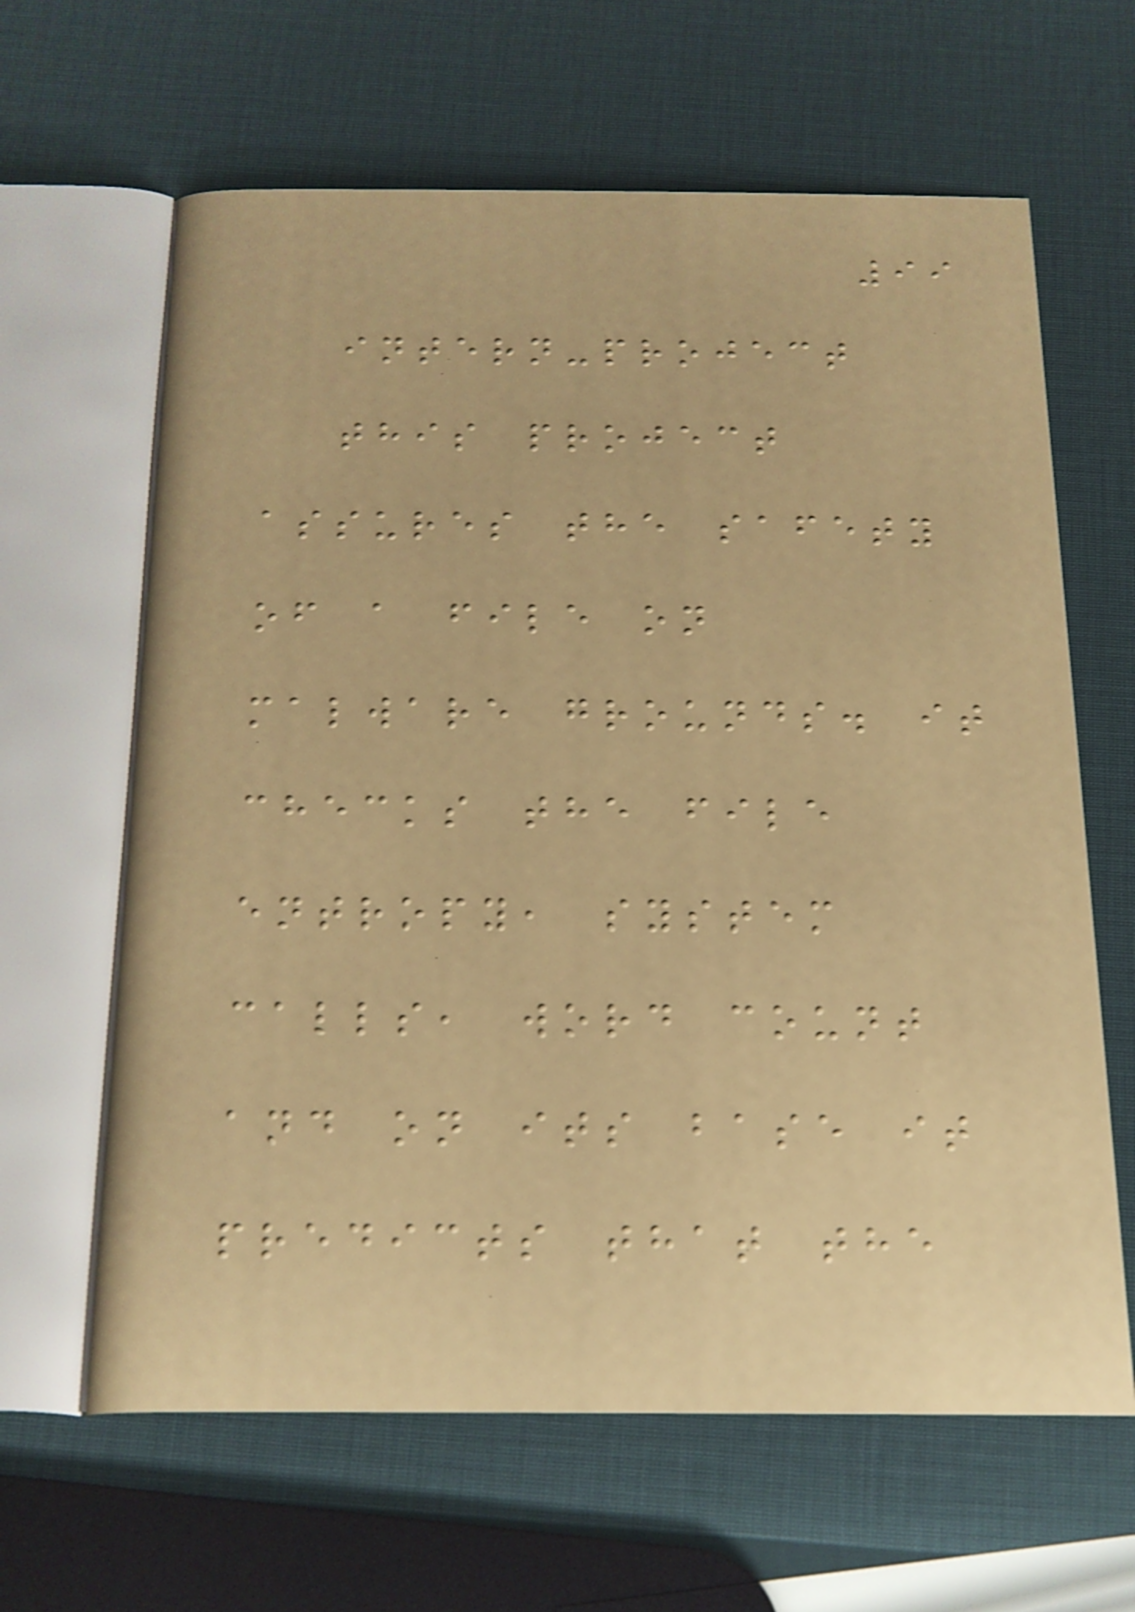99
intern-project
this project
assures the safety
of a file on
malware grounds. it
checks the file
entropy, system
calls, word count
and on its base it
predicts that the
